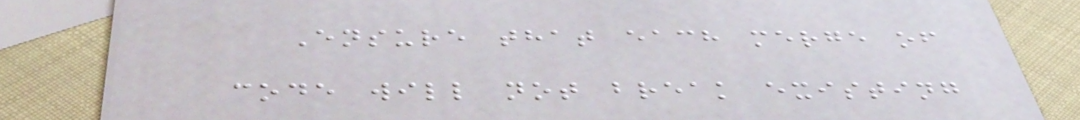Ensure that each merge of
code will not break existing
